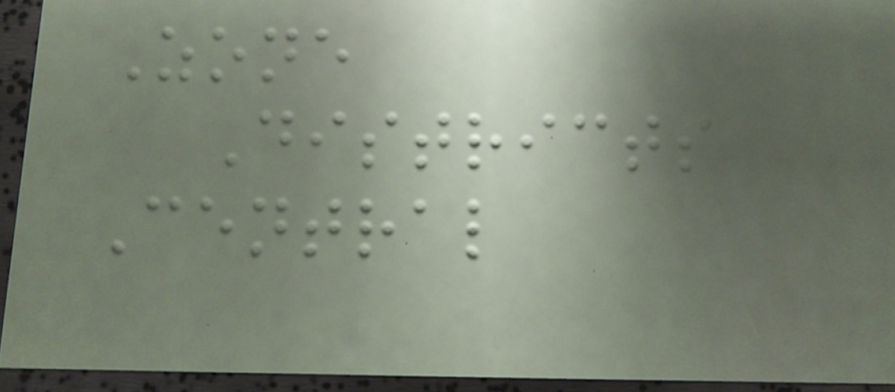Zone
Districts
Central
